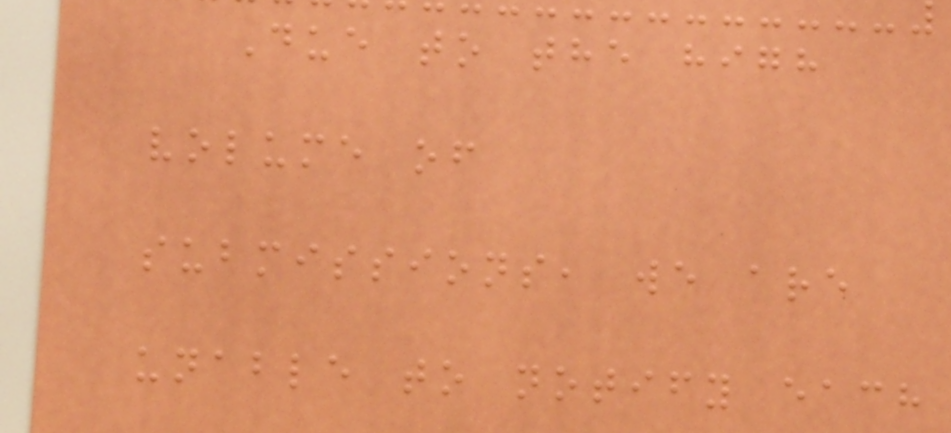Due to the high
volume of
submissions, we are
unable to notify each
